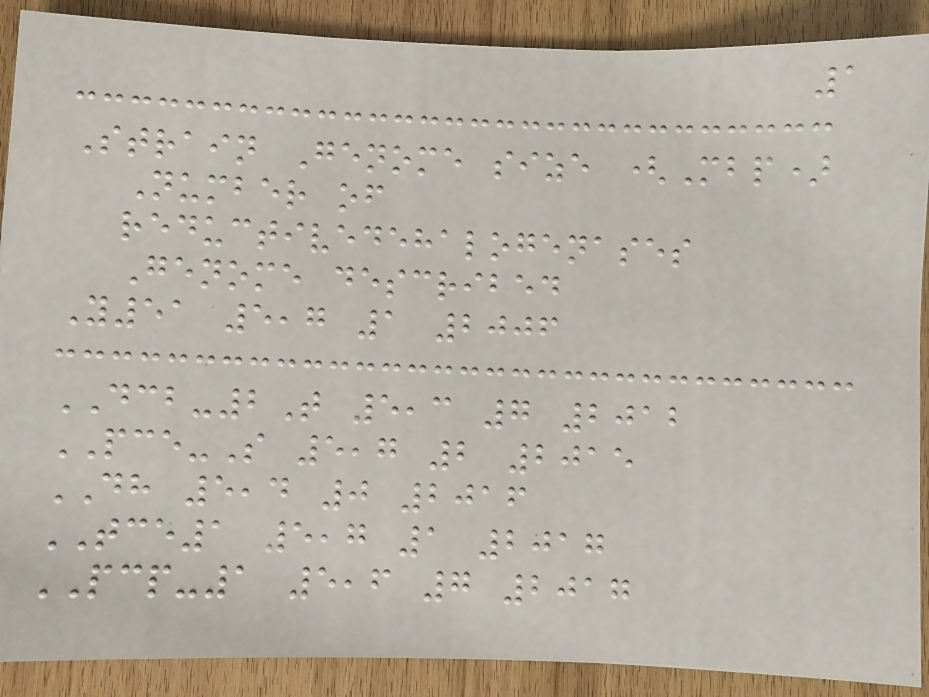1
Strain Genome size (Mbp)
Number of
reductivedehalogenases
Genome described
Y51 5,7 1 2006
DCB-2T 5,3 7 2012
PCE-S 5,7 2 2015
DH 5,4 0 2016
TCE1 5,7 1 2017
PCP-1 5,6 7 2017
